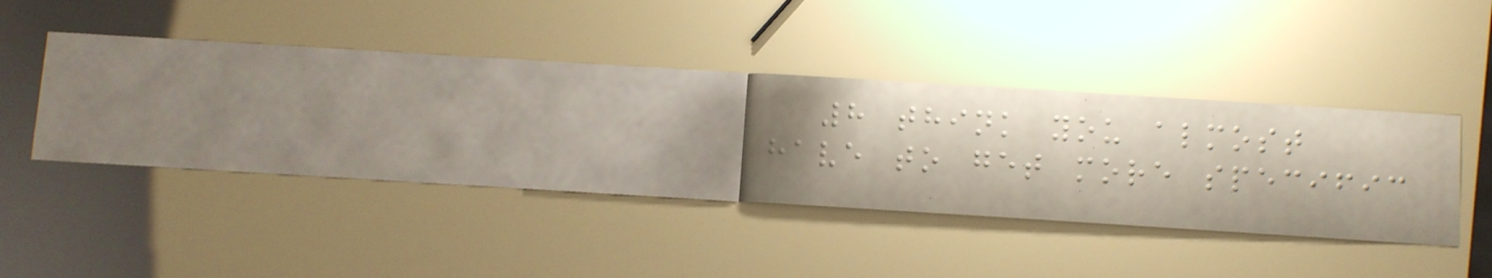8 think you almost
have to get more specific
